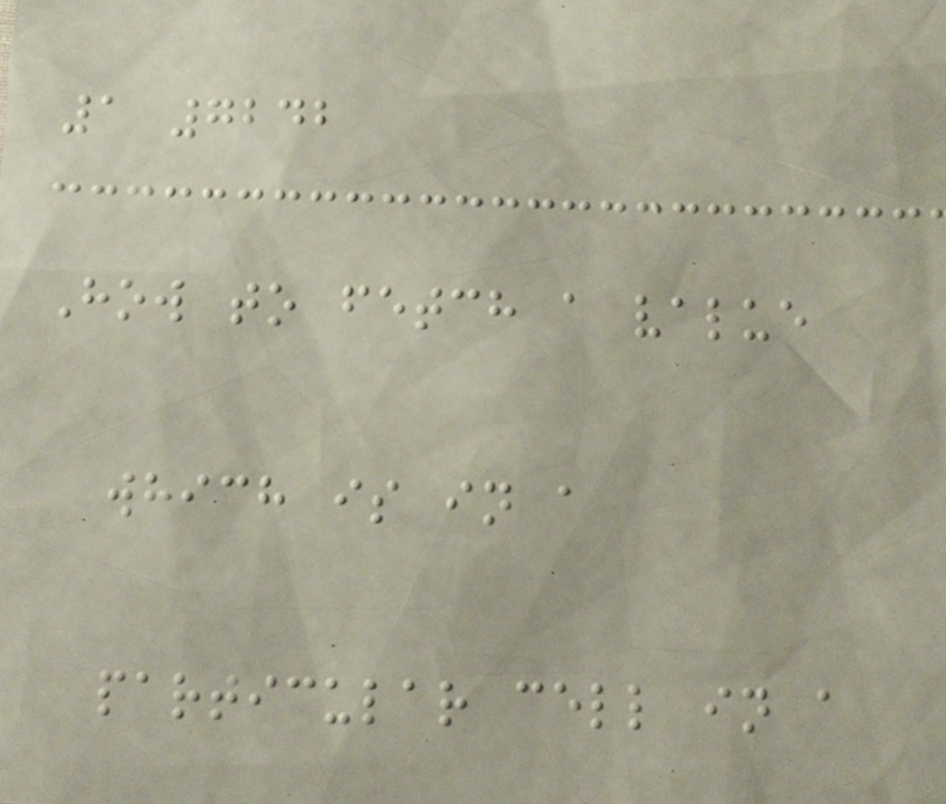1 7242
How to fetch a value
which is in a
particular cell in a
